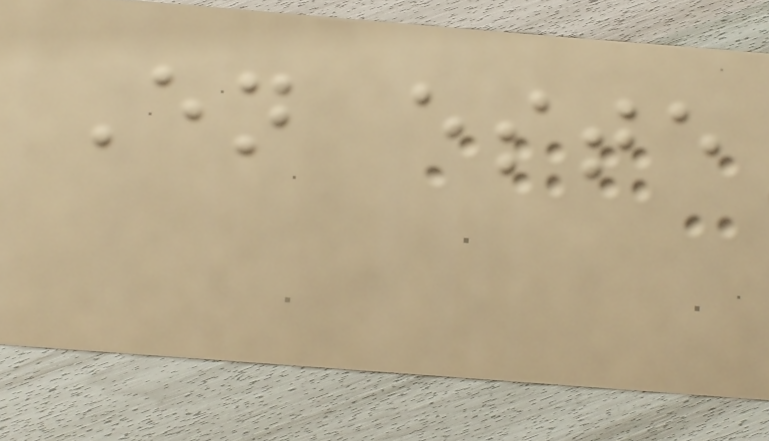En este
